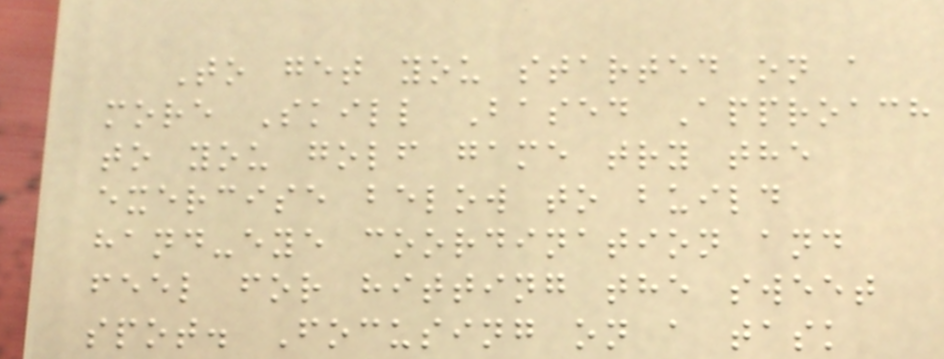To get you started on a
more Skill Based Approach
to you golf game try the
exercise below to build
hand-eye coordination and
feel for hitting the sweet
spot. Focusing on a task
